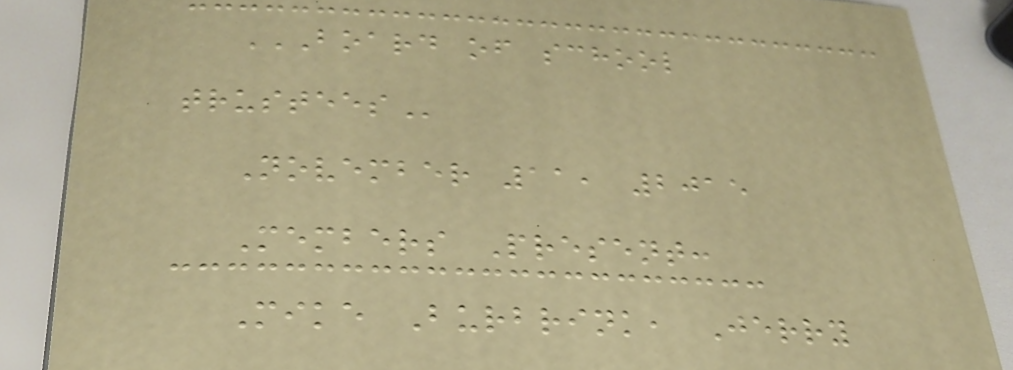BOARD OF SCHOOL
TRUSTEES
November 11, 2015
Members Present:
Mike Burbrink, Jerry
